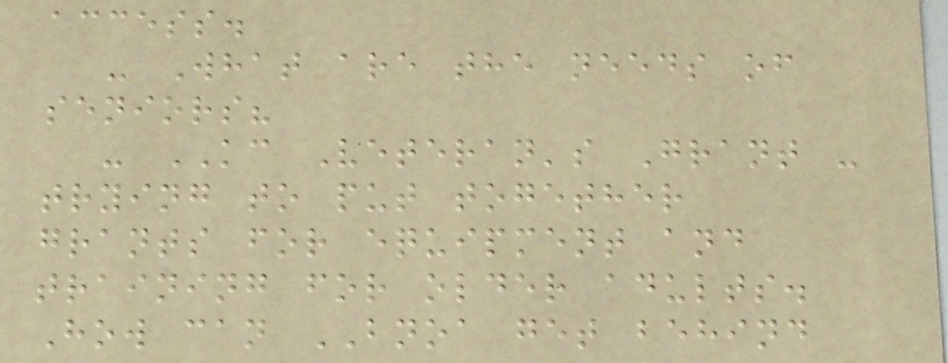access.
- What are the needs of
seniors?
- KC Veteran's Grant -
trying to put together
grants for equipment and
training for older adults.
How can BNOA get behind
